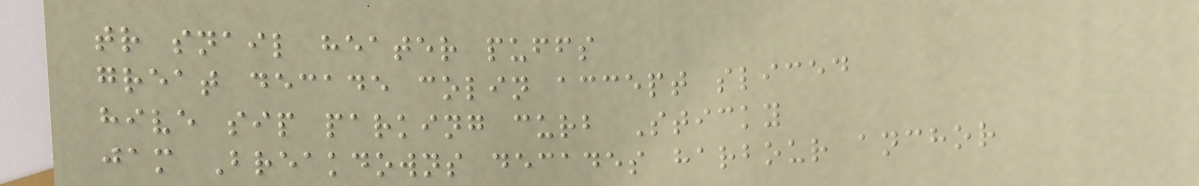tr snail heater puffs
great decade colin accept sliced
hive sip parking curb Sticky
jam Breakdowns decades harbour anchor
